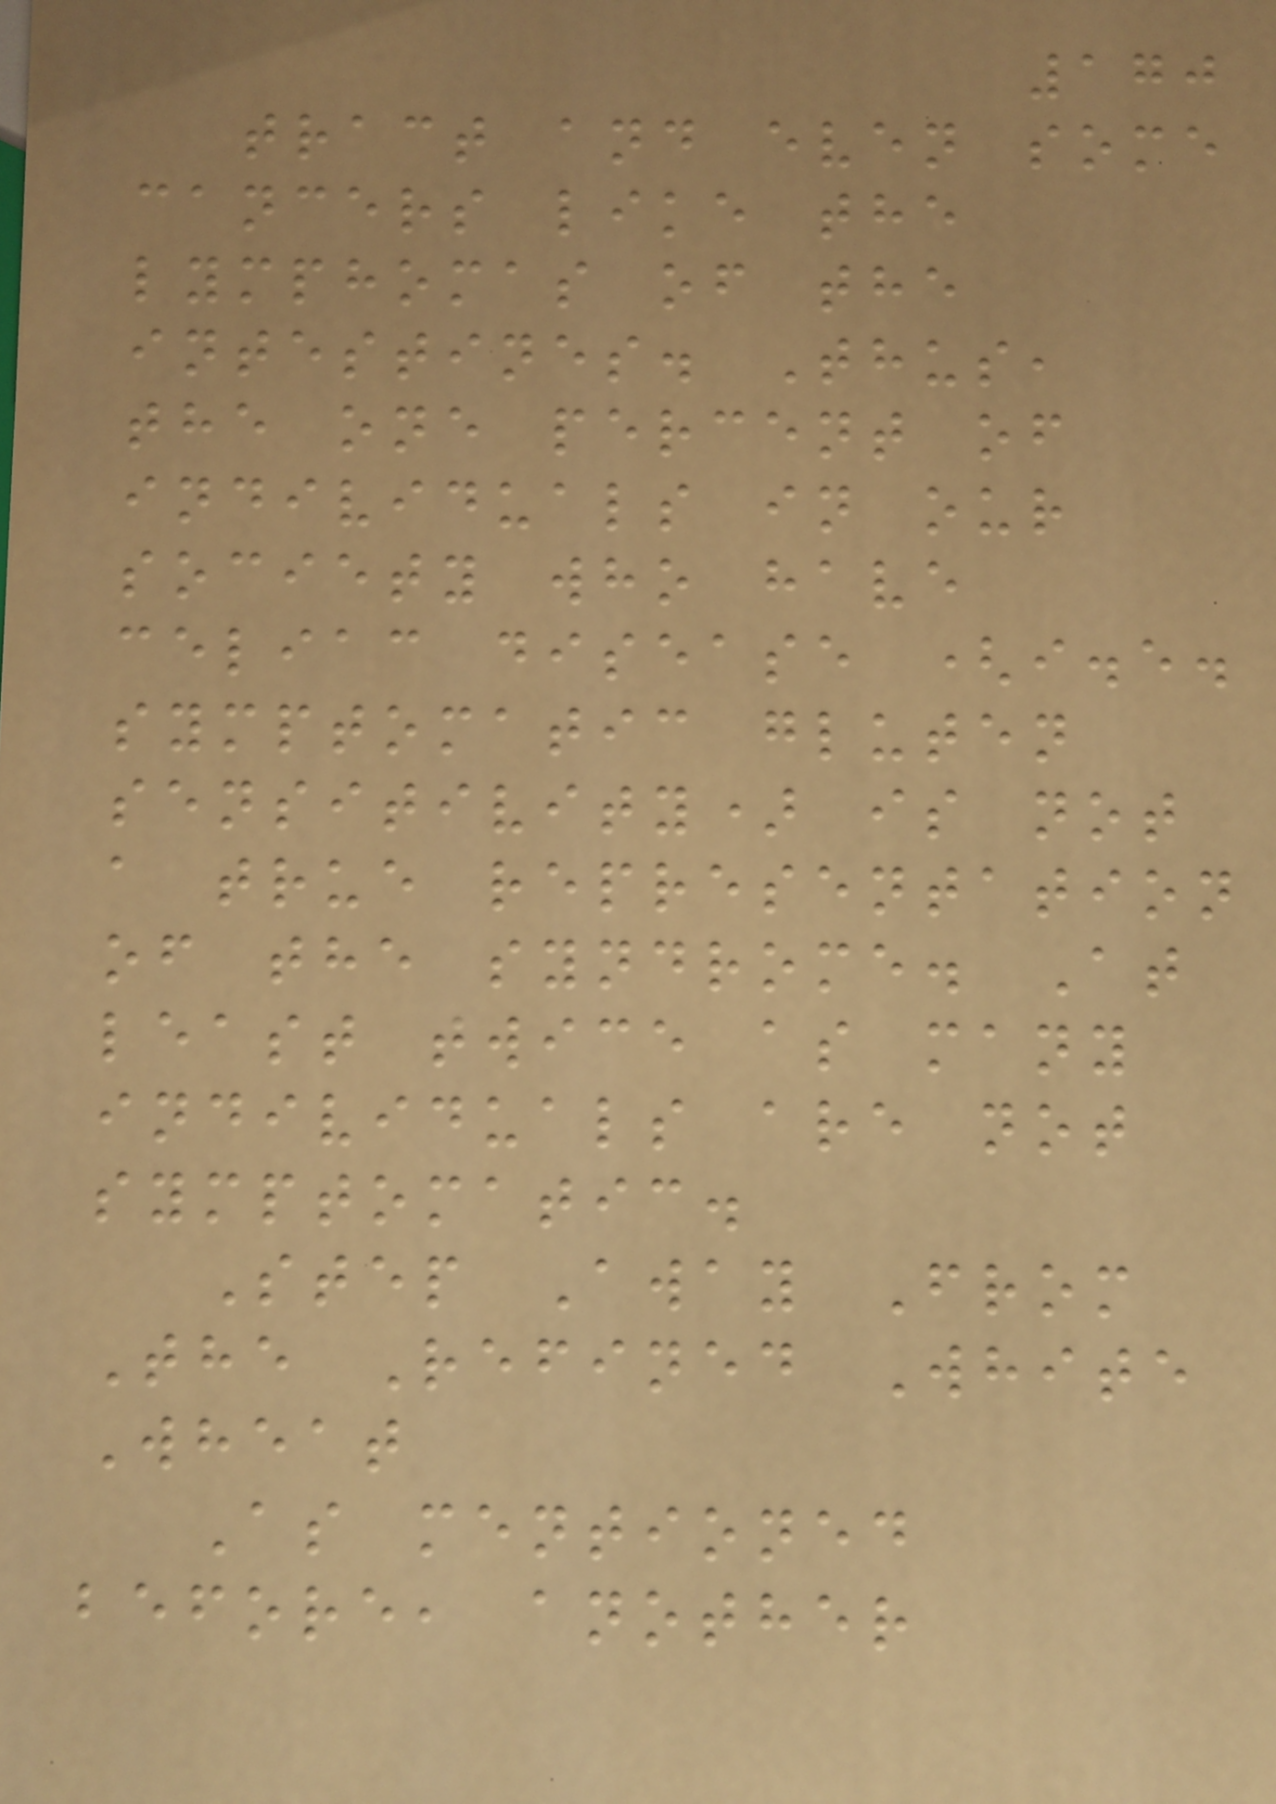170
tract and even some
cancers like the
lymphomas of the
intestines. Thus,
the one percent of
individuals in our
society who have
celiac disease (i.e.
symptomatic gluten
sensitivity) is not
a true representation
of the syndrome. At
least twice as many
individuals are not
symptomatic.
Step Away From
The Refined White
Wheat
As mentioned
before, another
